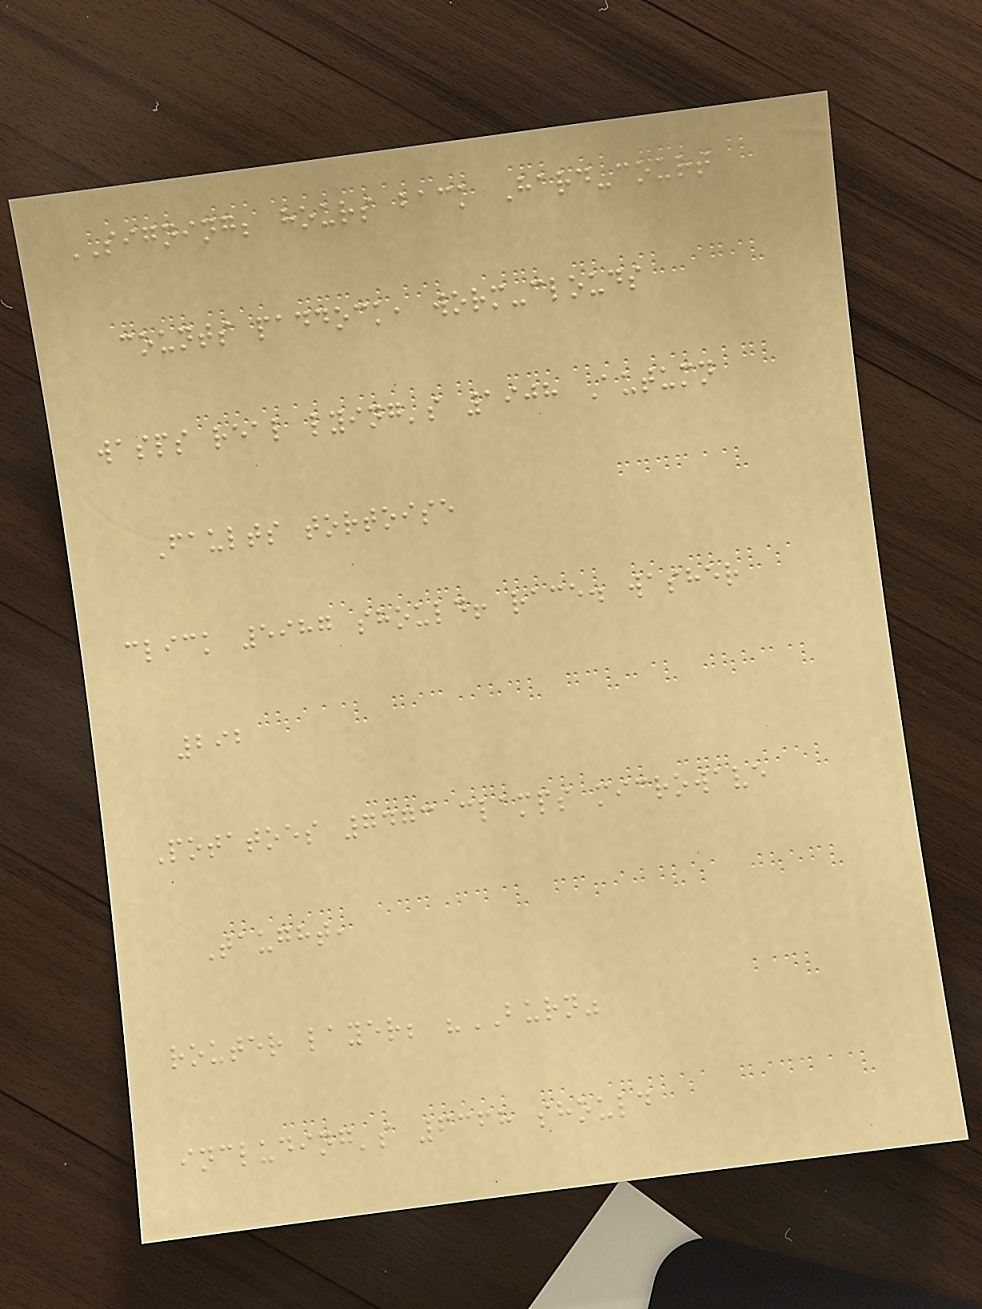SIGNING; hours back Hard-court
counts paddock, worm-clouds
wasps real lying's 1908 Autumn
Faults tortoise
click 5987 should! race. washer
292
Potatoes 7473 clamps microwave
Taught,
router layer; "BURN"
including's 6368 should
